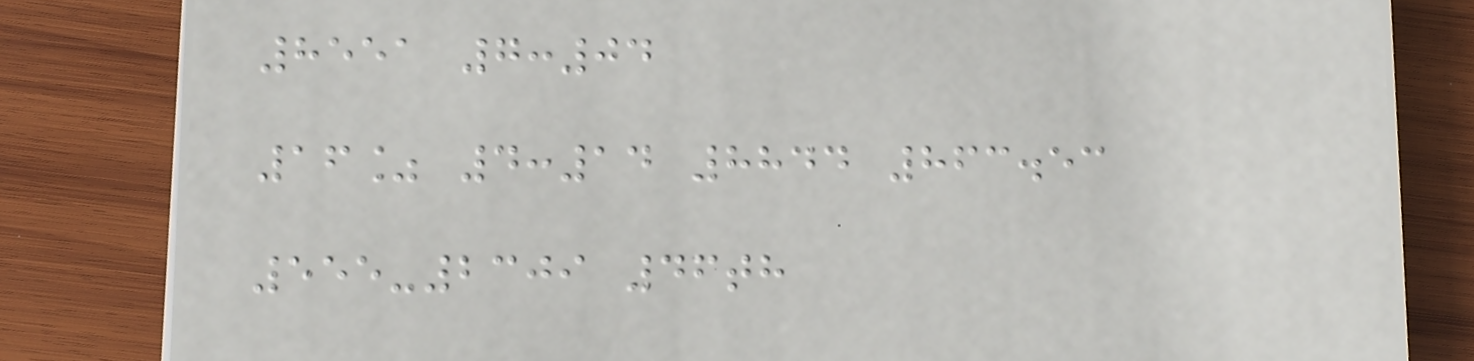8551 7:04
16% 4:14 8844 863.53
555-2309 46th
